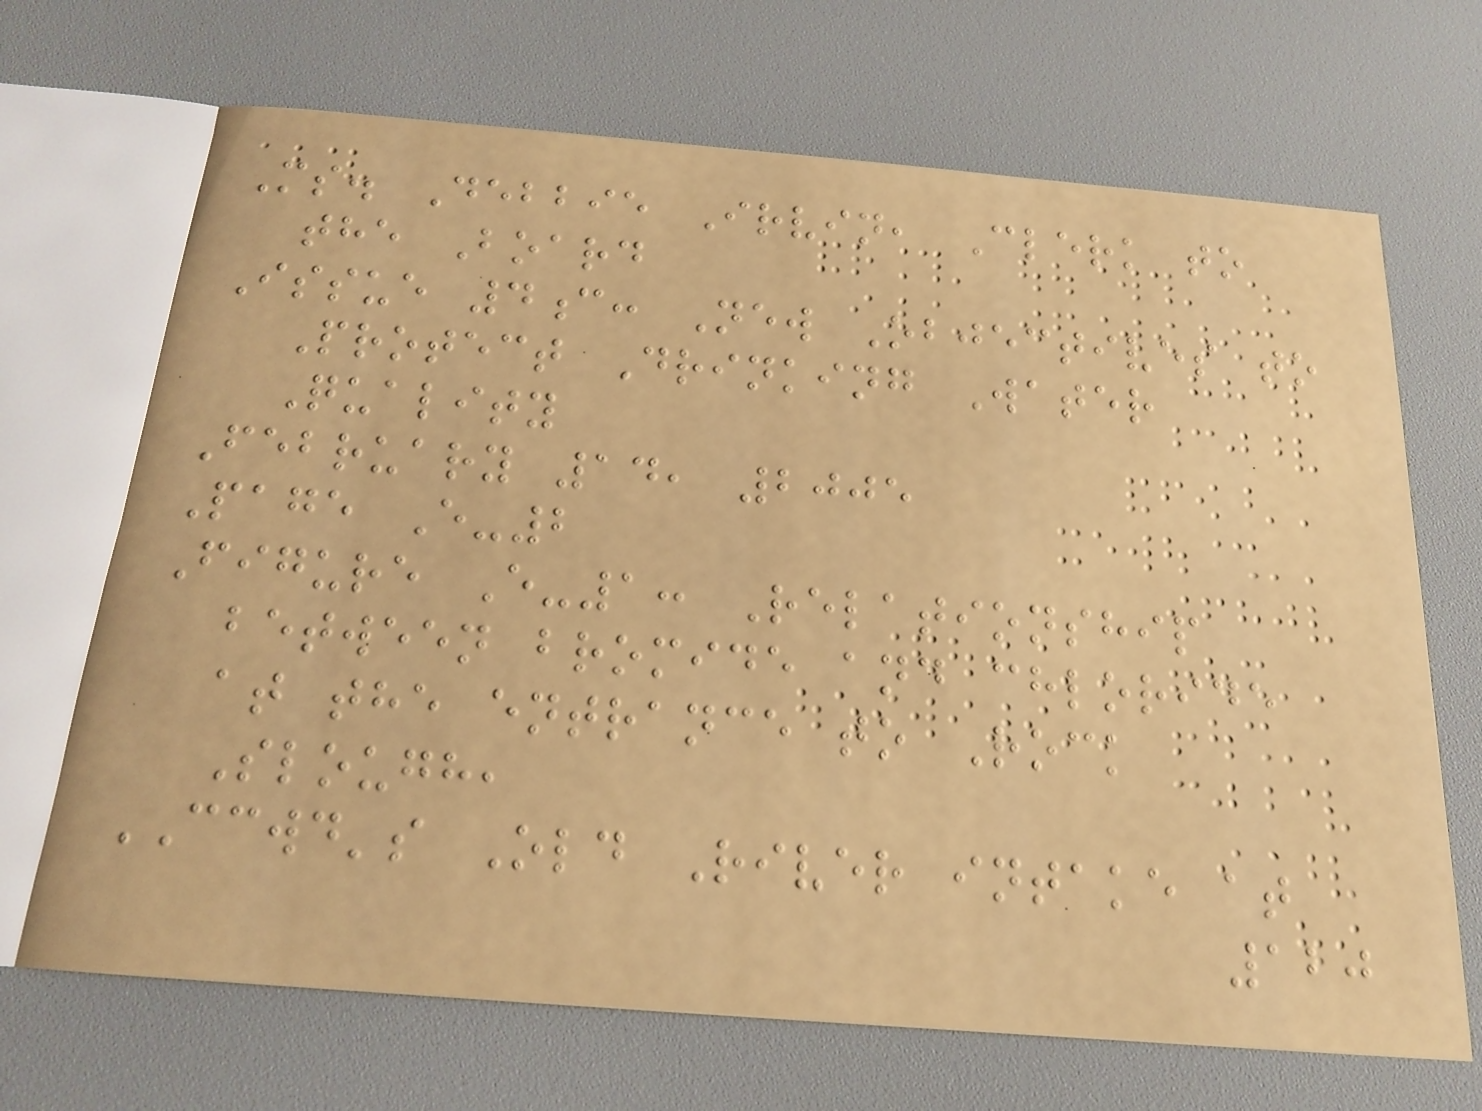Ms. Debbie Irvin, Clerk to
the Board
Issue 4c: New Objectives to
Protect Drinking Water
Quality
February 14, 2005
Page E-2
Figure E-1: Relationship
between bromide and chloride
at the entrance to Rock
Slough,
CCWD's Old River intake at
120
